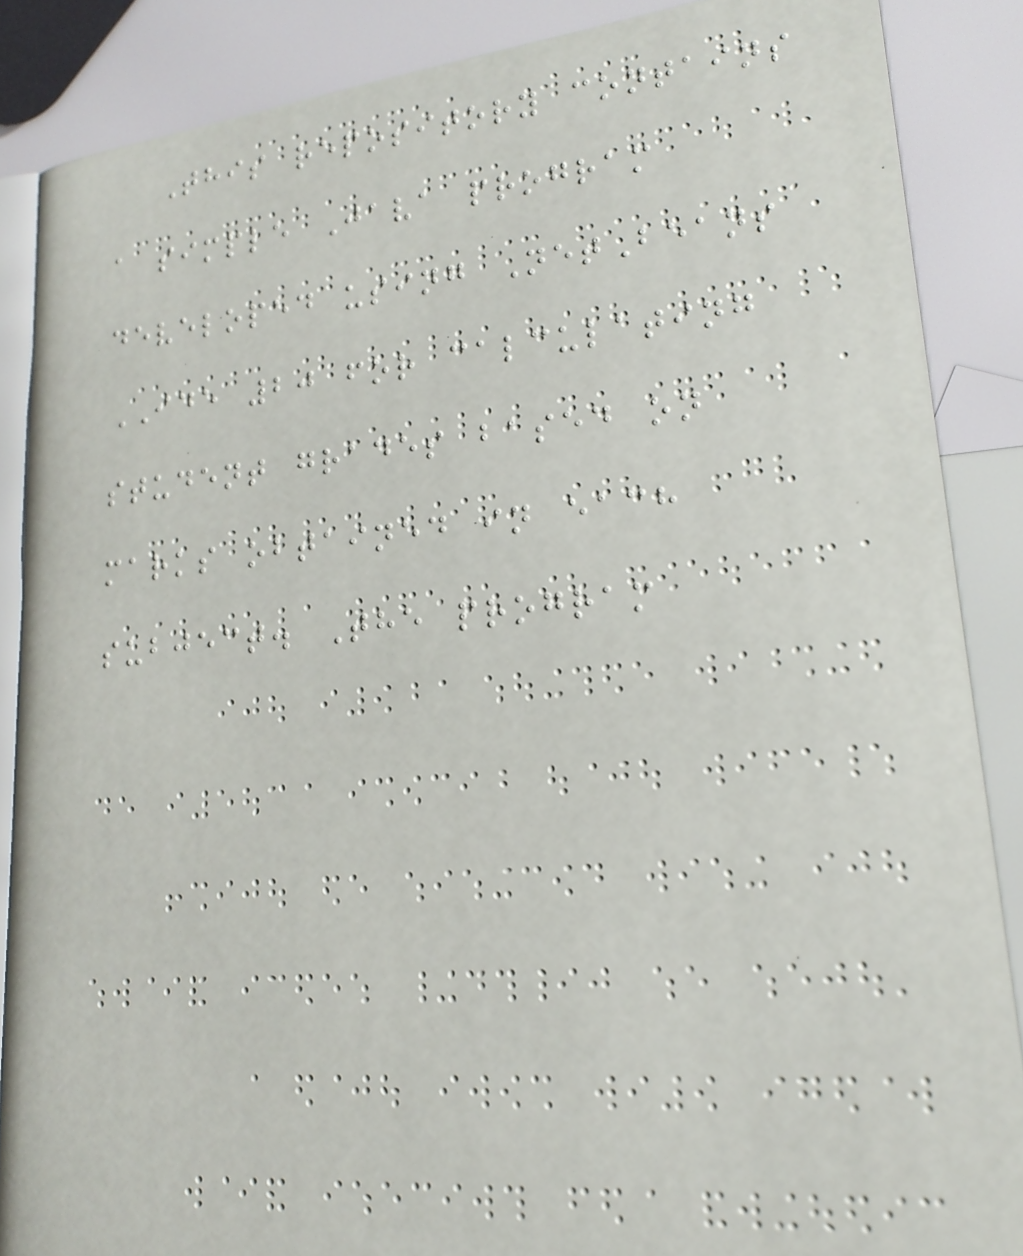This repository contains
a simple Java program
developed using NetBeans
IDE 20 for calculating
student grades based on
marks obtained in each
subject. The program
